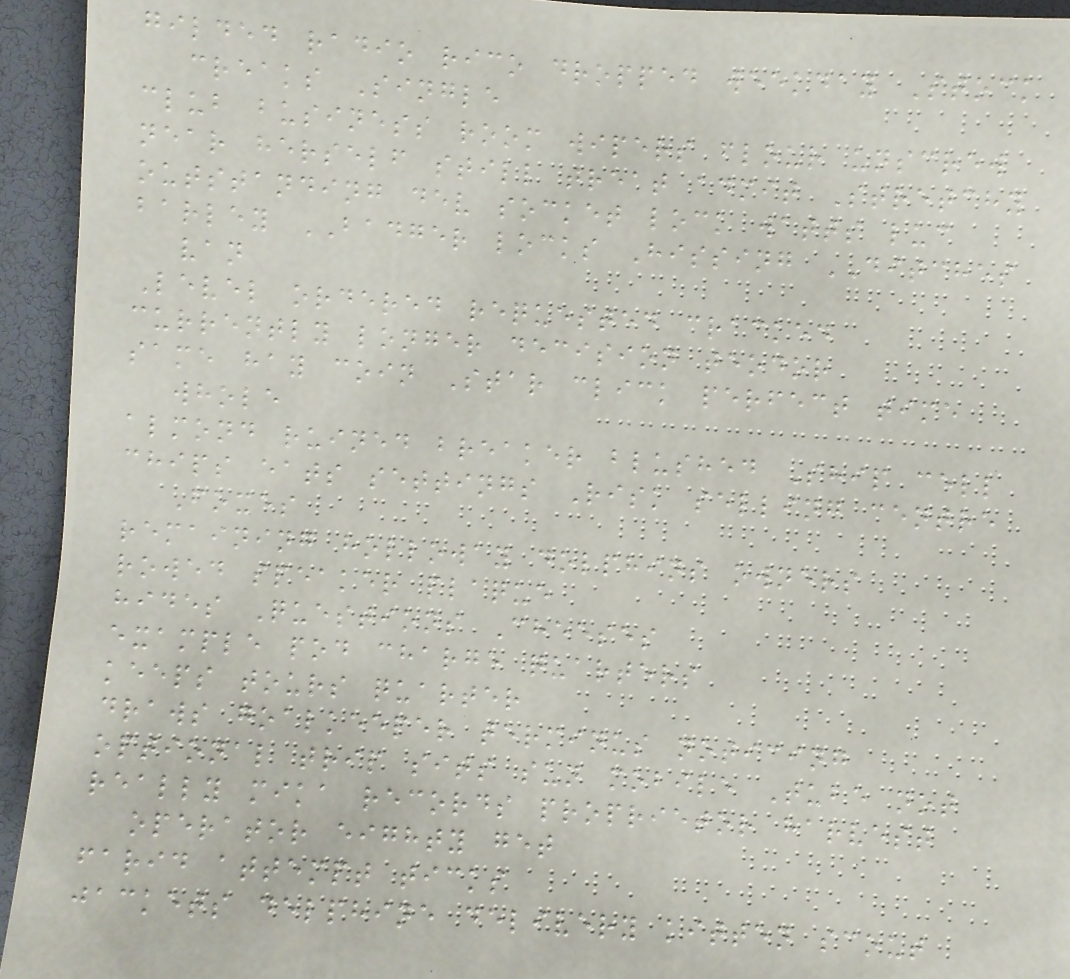gilded radio rico dropped weekday Stock
creaks Single
club business room wipers flour unscrew
near herself still treat admit Stretchy
outstanding dev socket lock watts luc
barley BADGER locks Hissing DITCHES
van
Level ordered requested cracked
currently longer decision teodor
same hay coin Star click perfect time
whole
almond ruined breaker blushed Ship cell
chips eats settings Risk selling centre
Foxes
remaining holloway dolphins owners
rowed speaker plaque
hides Questions Cheeses
example pod charge quarters
keeps tours quarter
draws goalkeeper terminus noticing
optional trip sits sun mobile Tube not
really mika records proprietor harvest
operator eighty get
farid attempt ticks
jackets delphine delivery kitten scout
